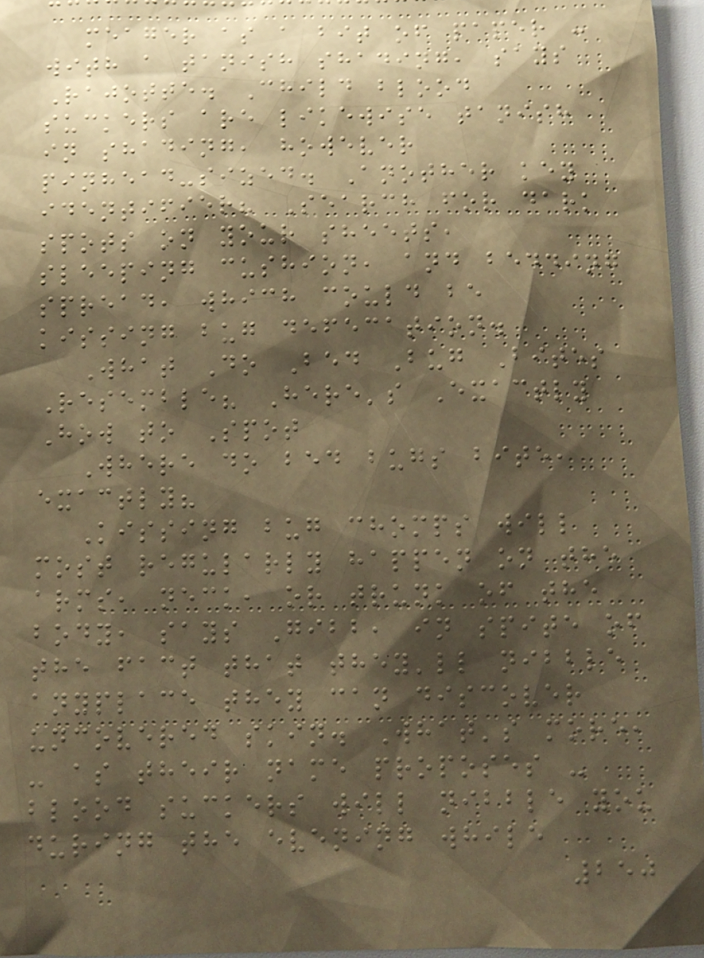meager as a bit of paper -
with a tanish shading, says
Rajotte. Child blood
suckers are likewise tanish
in shading, however
pinhead-sized. Another key
identifier? Search for dark
spots on your sheets,
sleeping cushion, and bedding
spread, which could be
kissing bug defecation.
What Do Bed Bug Bites
Resemble? Here's Exactly
How to Spot
Where do bed bugs bite,
exactly?
Kissing bug chomps will
most regularly happen on the
arms, neck, or trunk of the
body, says Gibb, in spite of
the fact that they'll nibble
anyplace they can discover
uncovered skin. What's more,
- as their name proposes -
blood suckers will nibble you
during the evening while
250
